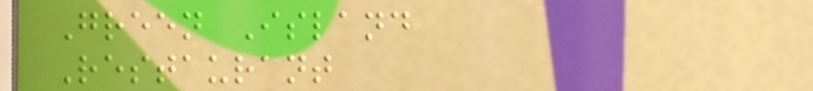Green Island
Restaurant
